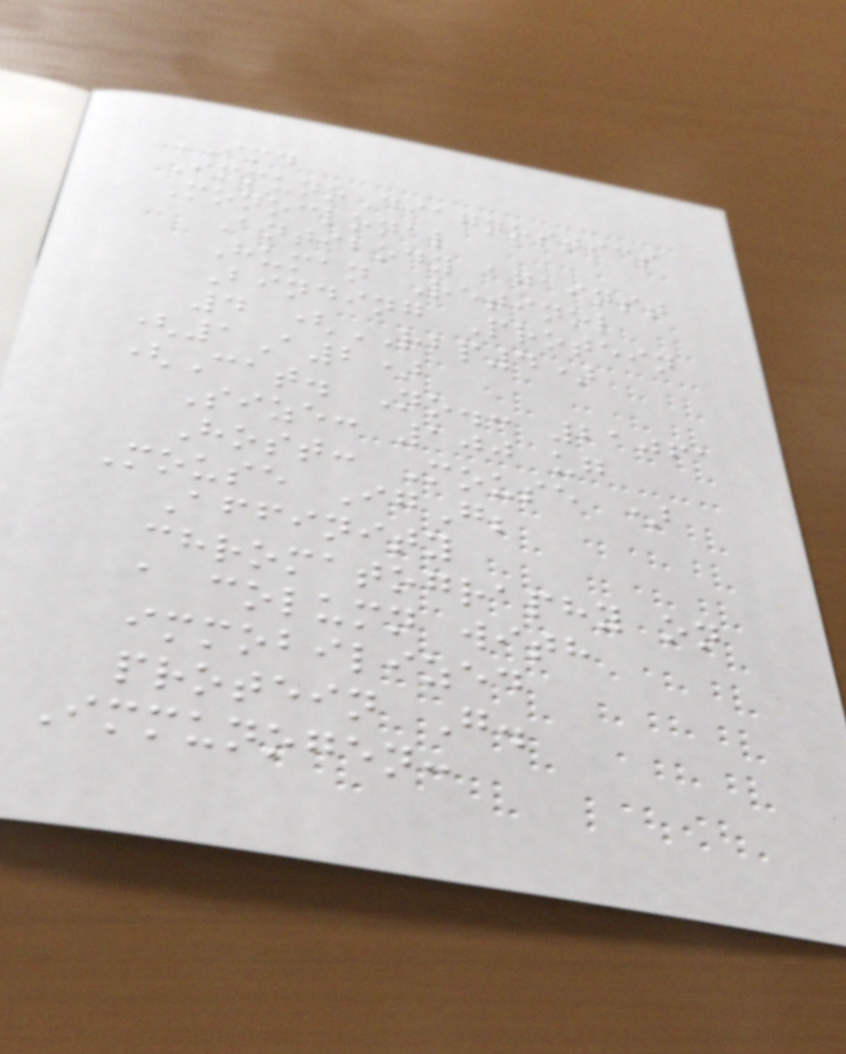IMD
ImmunoDiagnostics
Monoclonal
Antibody against
Human Retinol
Binding Protein
4 (RBP4)
(1A2)
(Cat. No.: 21061
Size: 100 ug
Host: Mouse )
Mouse IgG;
Affinity
chromatography on
a column with
immobilized
protein G.
Immunogen:
